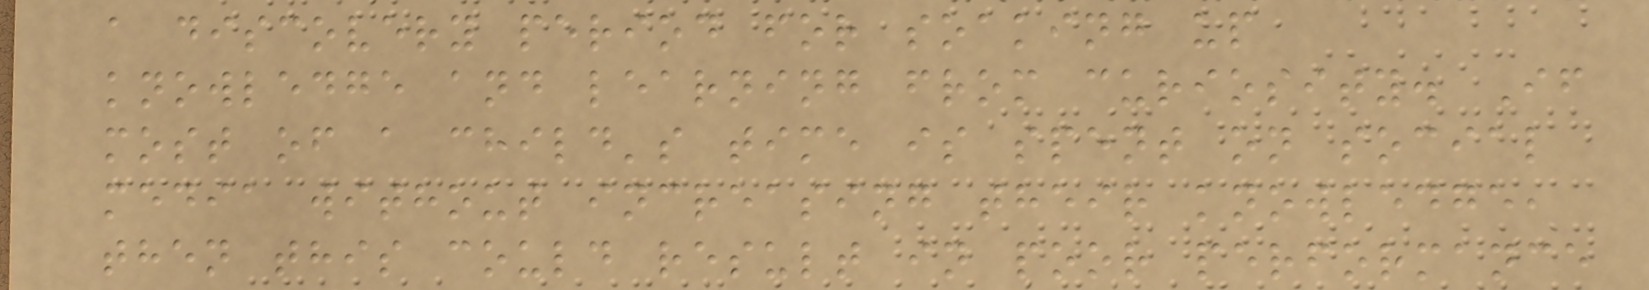a discovery period for soaking up
knowledge and learning from curiosity. If
most of a child's time is spent on social
media without increasing their knowledge,
then this could result in poor performance
